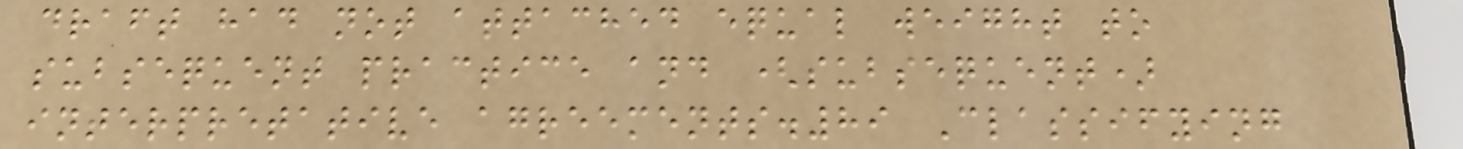draft had not attached equal weight to
subsequent practice and (subsequent)
interpretative agreements.89 Classifying
